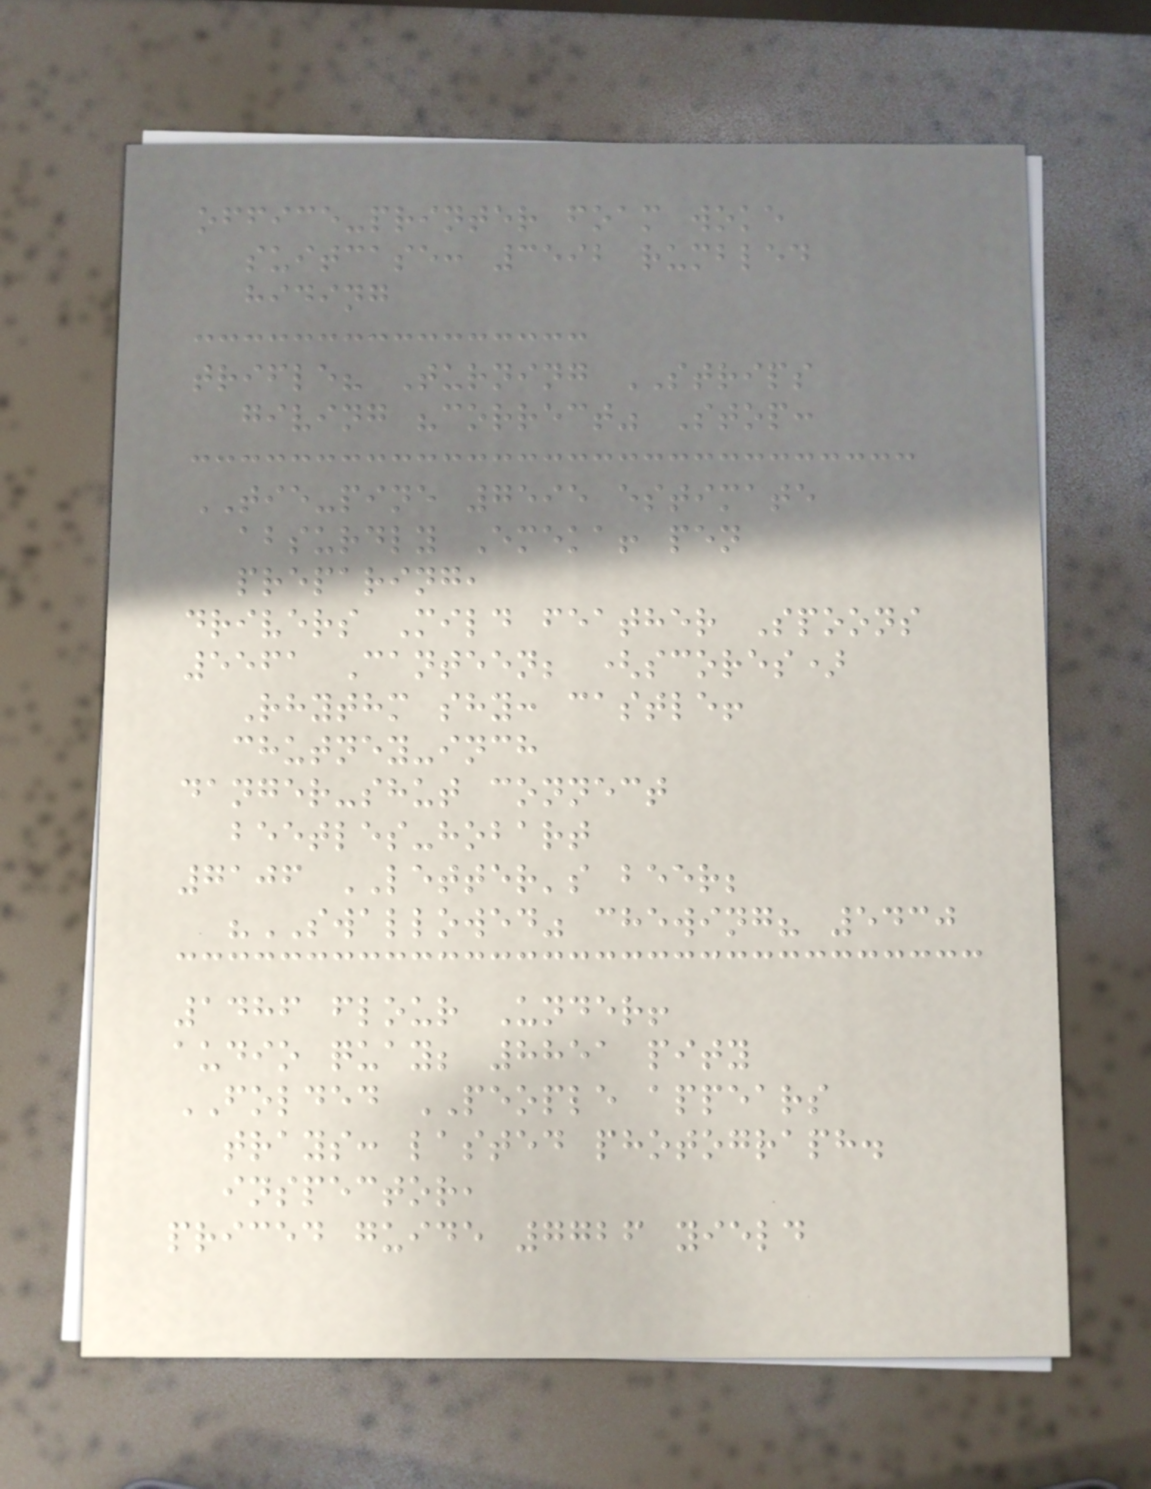office-printer foam woke
suitcase: 3592 rumbled
hiding
trifle? Turning STRIPS
giving "correct" Stop:
TIE-pine 7595 estimate
absurdly Emeka! pen
preparing,
drivers Mild feather Spoons
5561 Canteen; (scores)
Rhythm shy: castle!
chutney-inch
danger-shut connect
beetles-hobart
7106 LETTER's beer;
"SWALLOWED" chewing? 5430
1486 flour Under!
audio quay; 8851 pity
FOLDED PEOPLE appears
trays: lasted photograph.
inspector,
priced guide 7726 yield
